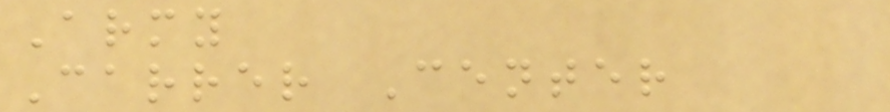Army
Carrer Center
